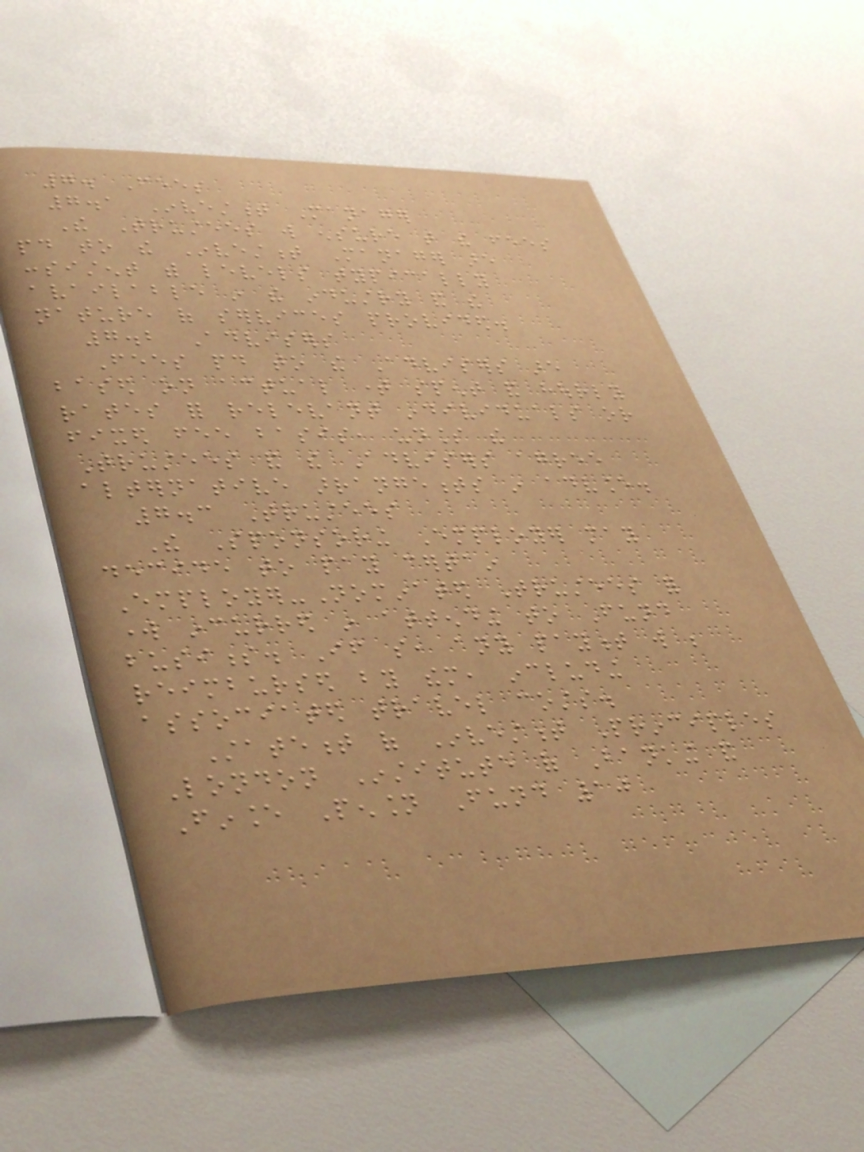7. Fees
7.1 Investment Manager
The Trustees will ensure that the fees
paid to the Investment Manager are
consistent with levels typically
available in the industry and the
nature of services provided.
7.2 Advisers
Fees paid to the Advisers are
based on actual time spent and hourly
rates for relevant individuals or
fixed fee basis, unless the
Trustees and the Advisers agree
alternative arrangements in advance.
7.3 Trustees
The Sponsoring Employer may
decide to pay certain
Employer-Nominated Trustees for
work incurred in attending to Fund
business. If so, any payment will be
reimbursed by them, including
associated travel costs.
Statement of Investment Principles
London Institute of Banking and
Finance Pension Fund 10
